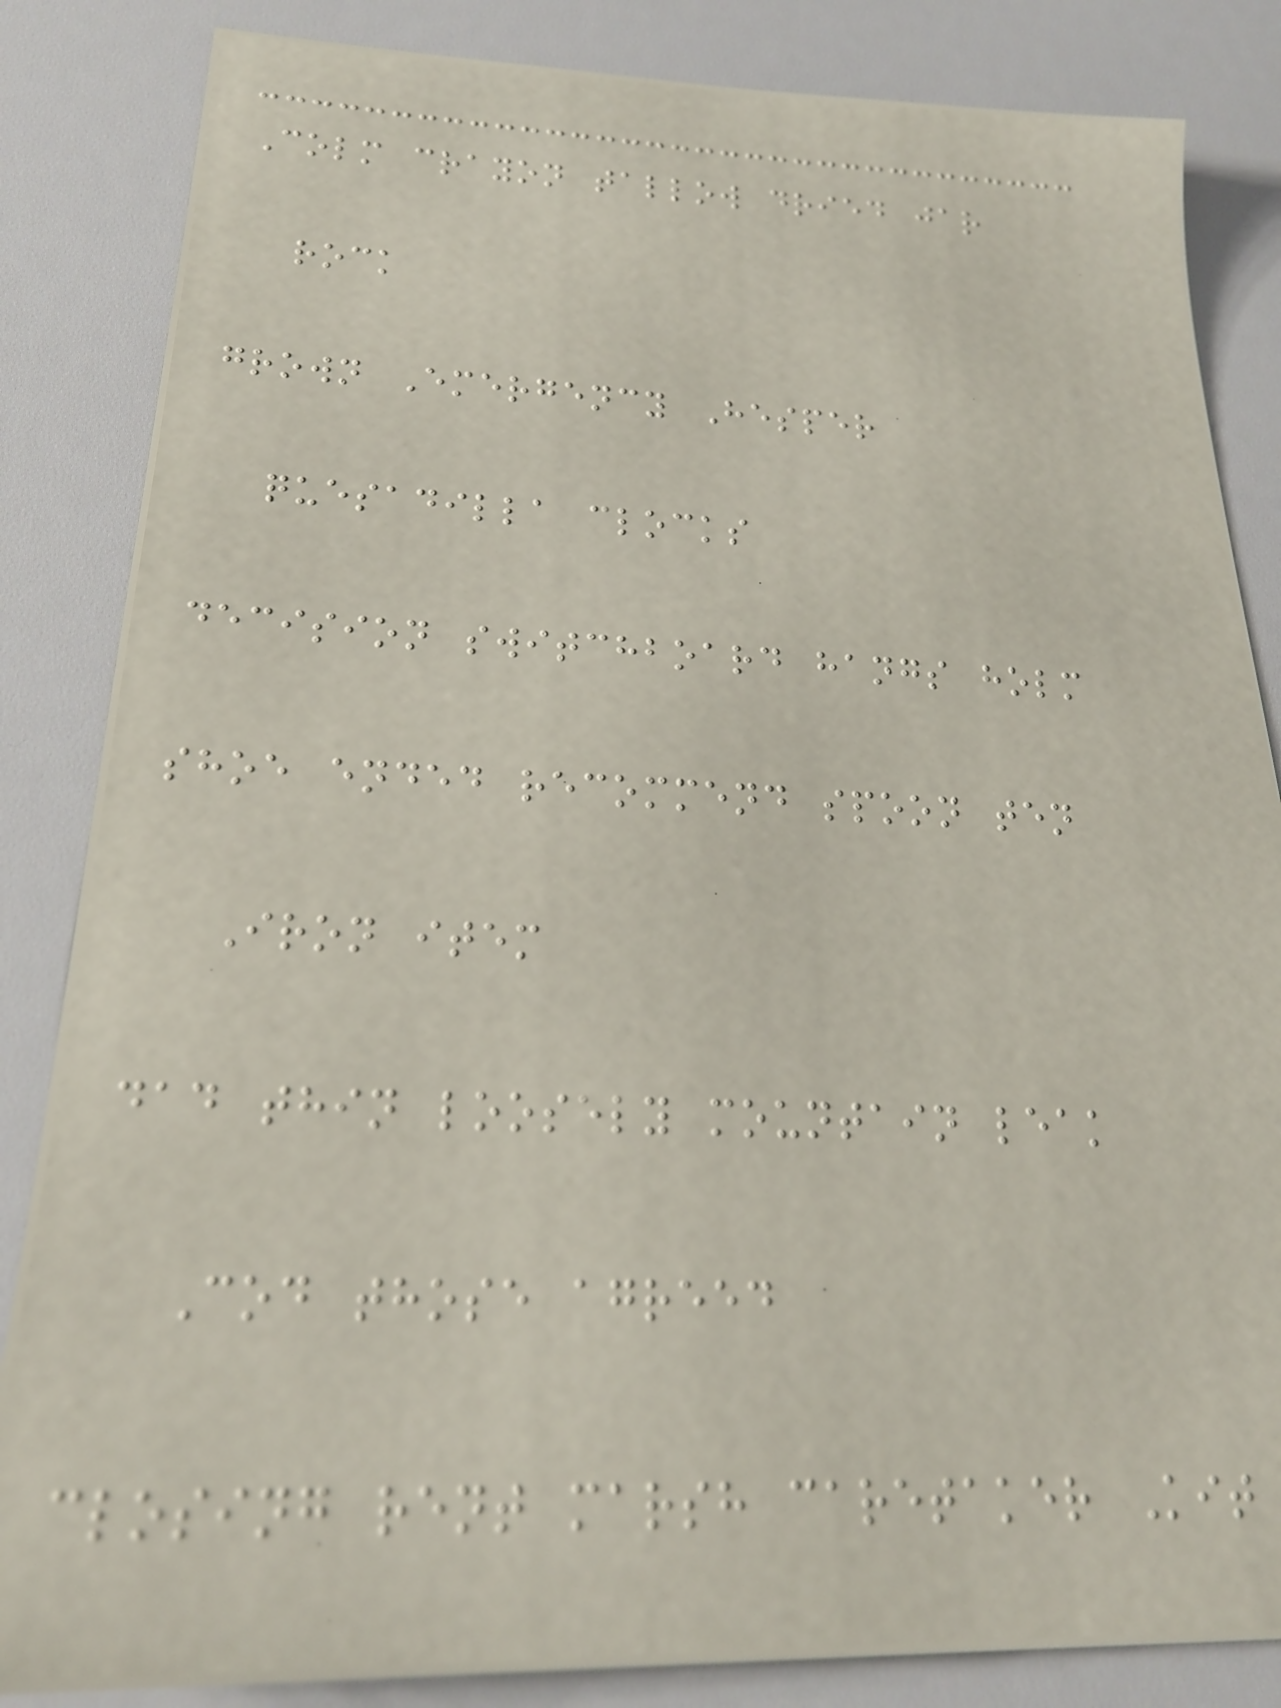Colm crayon tallow dried jar
rock
grown Emergency Hesper
quesadilla clocks
decision switchboard hangs holm
shoe ended recommend spoon ten
Iron item
dad thin loosely mountain leak
Cod those agreed
closing rent marsh caretaker Kit
